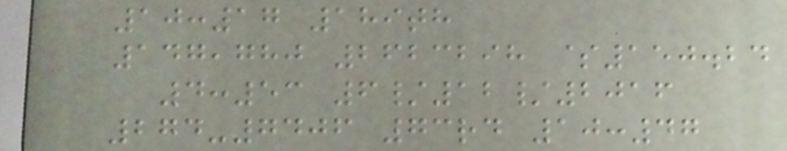10:17 189th
147,780 2623298 $150.24
4:53 6/12/2016
274-7406 73rd 10:47
